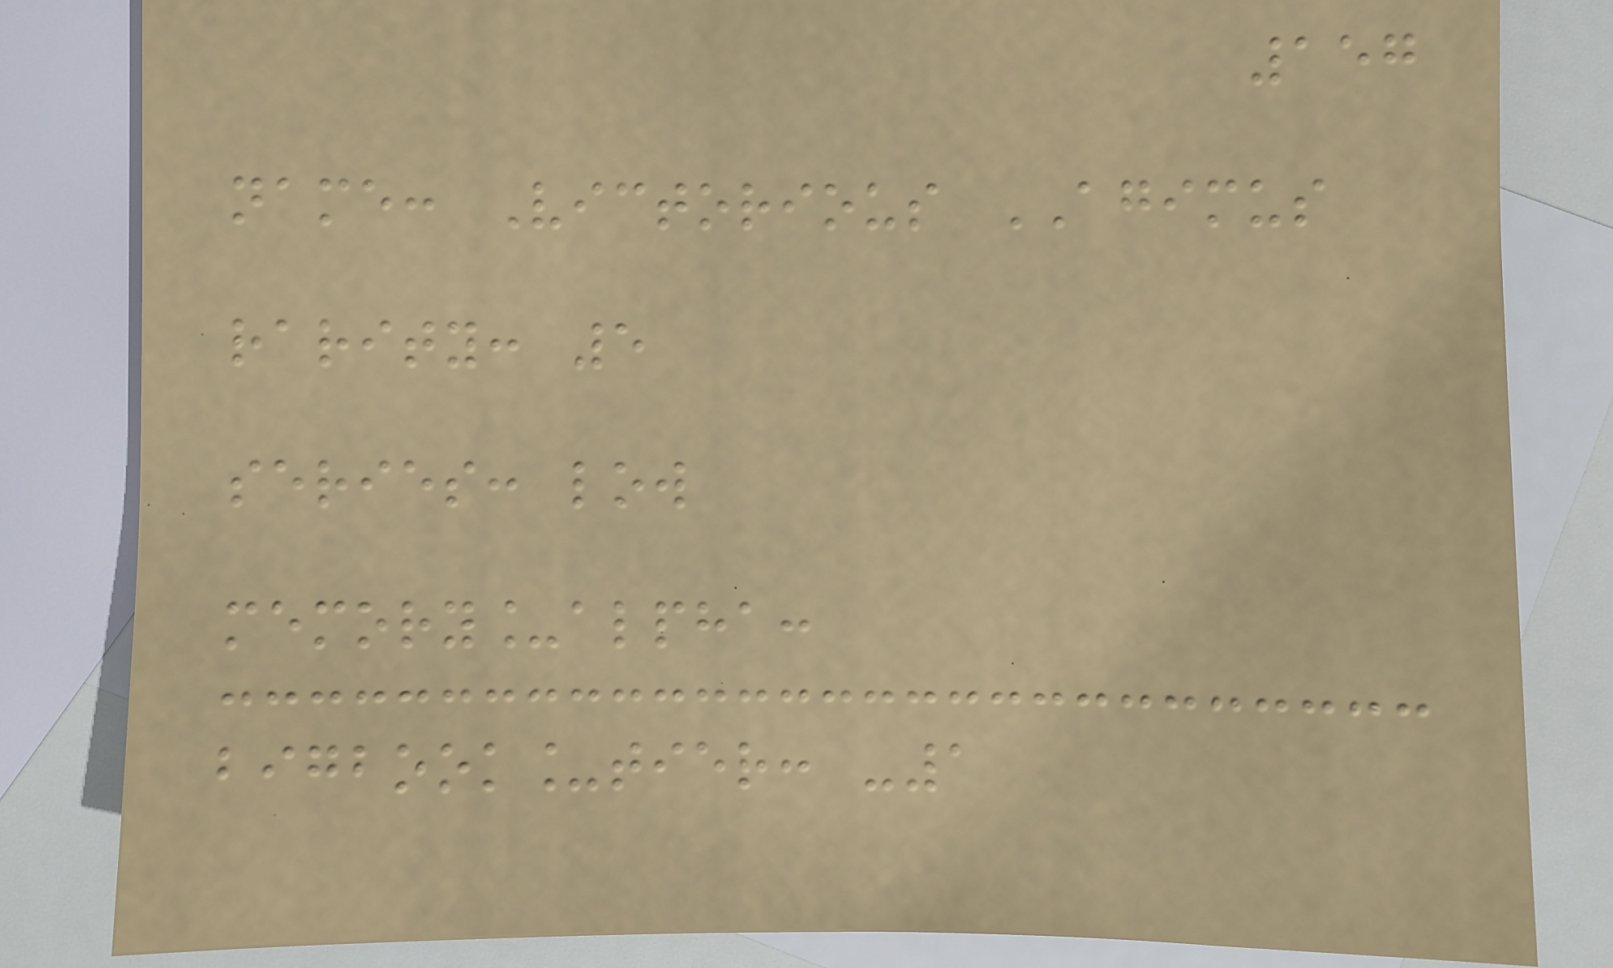157
name: Victorious AGIMUS
rarity: 5
series: low
memory_alpha:
bigbook_tier: -1
